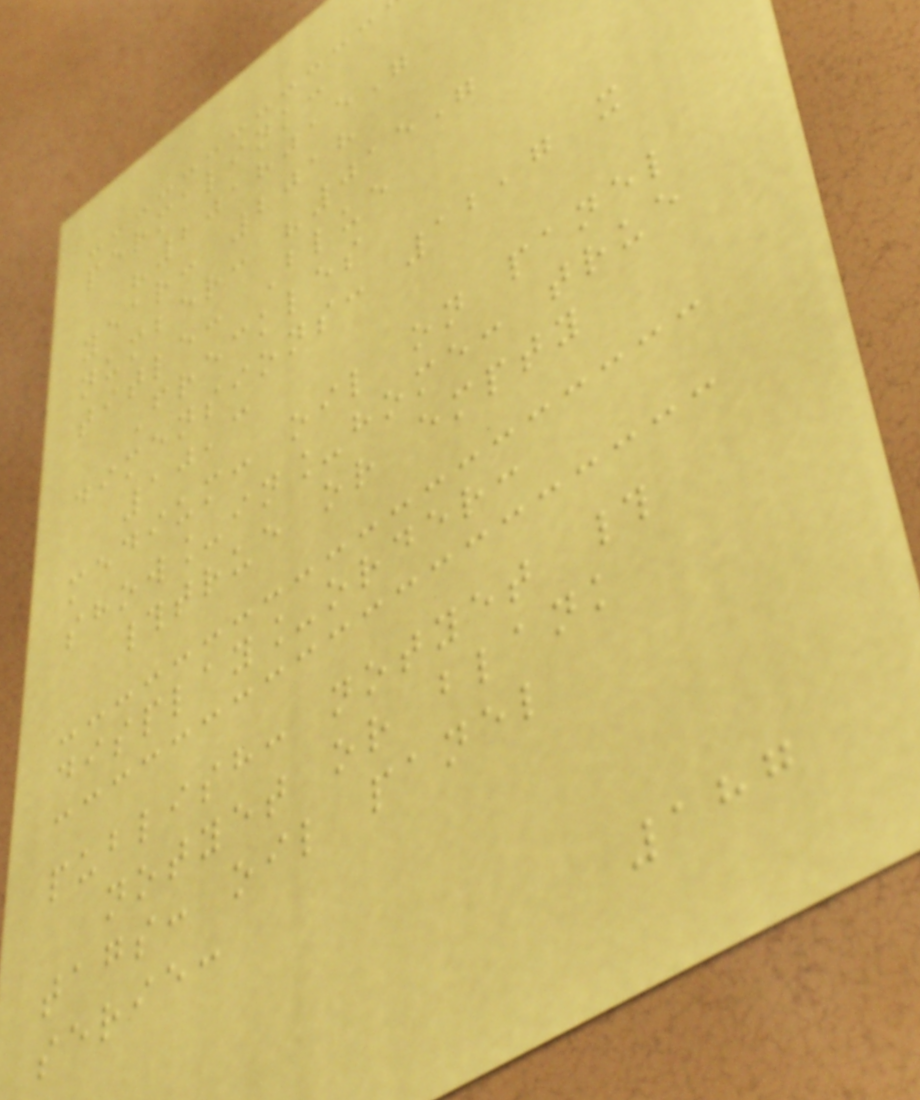permalink:
"2018015"
year: 2018
number: "015"
title: Blue
Freckles
dimensions: 12,7 x
10,3
medium: oil on panel
show_in_home: true
#true or empty
display_order:
publish: notyet #
notyet or blank
tags: oil panel
serie:
187
